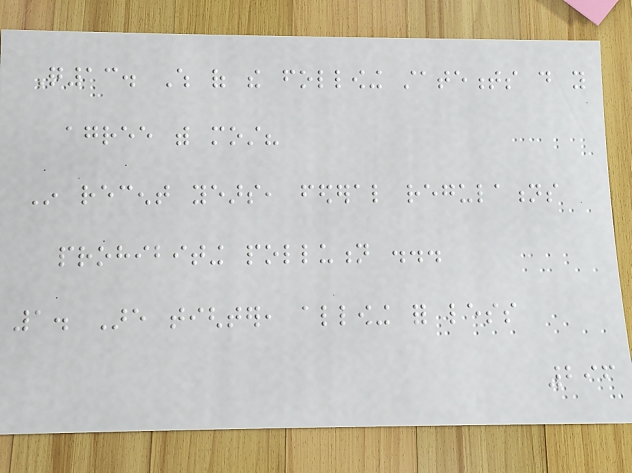Q13. Which of the following statements do you
agree with most?
In recent years, federal regulations
prohibiting pollution ...
1. Are tighter, allowing for less
296
